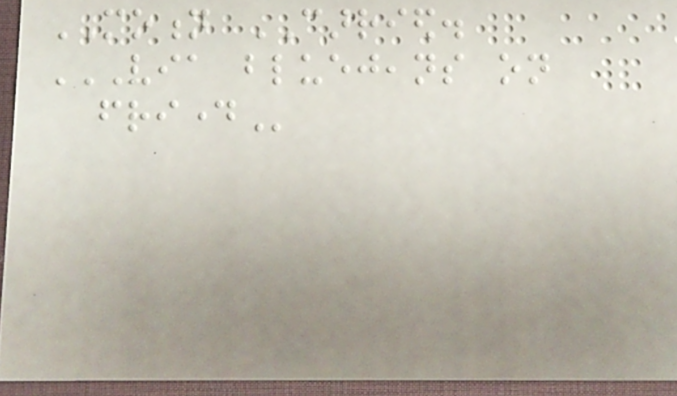MOTION CARRIED.
VIA BLUEJEANS ON
FRIDAY
